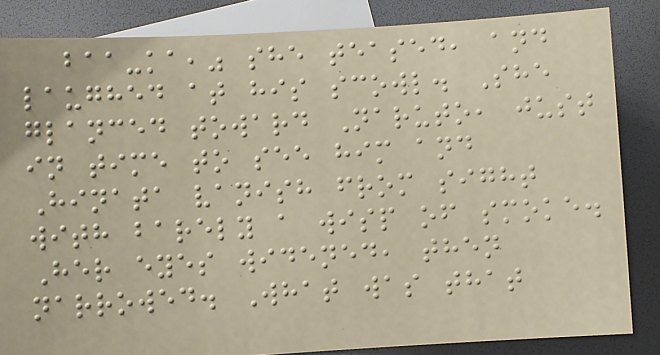baa-ka," she teased, and
laughed at his scowl. She
glanced toward Naruto, just
in time to see him and
Hinata vanish from sight
with barely a wisp of smoke.
Her eyes widened, then
narrowed. What was that
